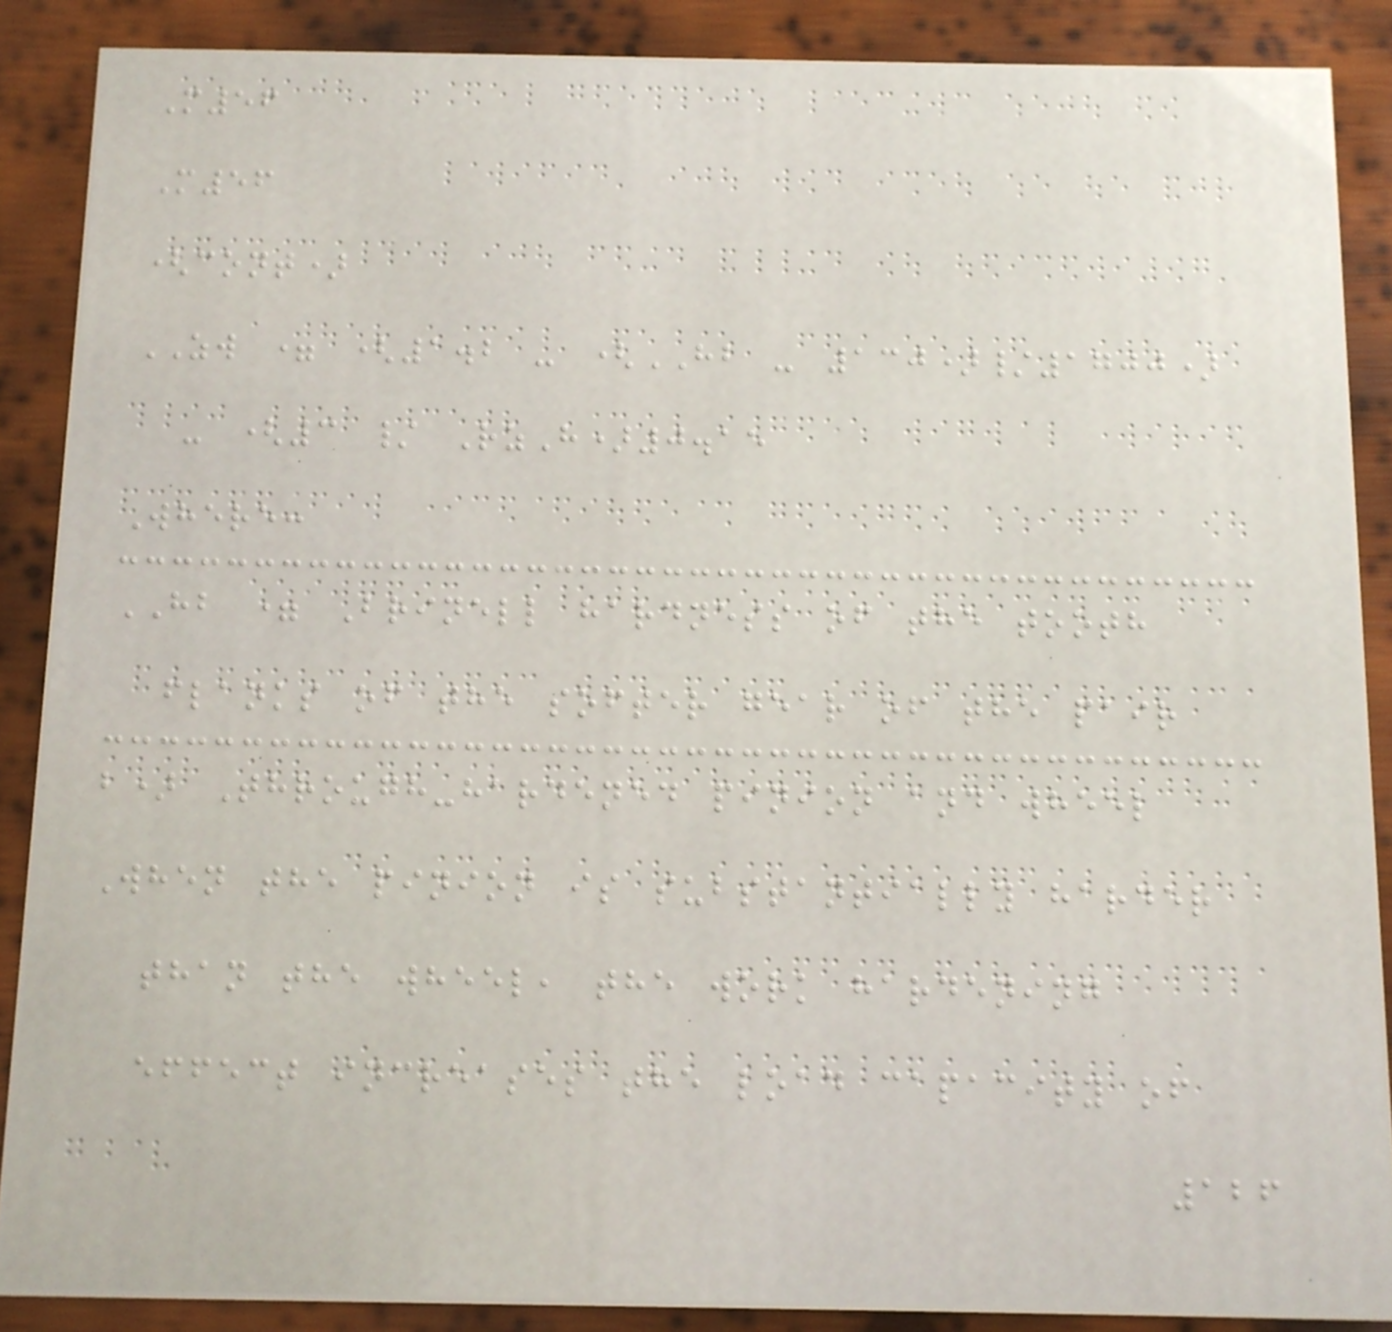M56
M56
(cont)
ZW = (1.2 - (HB - 130)/1700)
- (3 / RzH)0.15
Where:
HB = Brinell hardness of the tooth
flanks of the softer gear of the pair
b) Through-hardened pinion and wheel
When the pinion is substantially harder
than the wheel, the work hardening
effect increases the load capacity of
126
